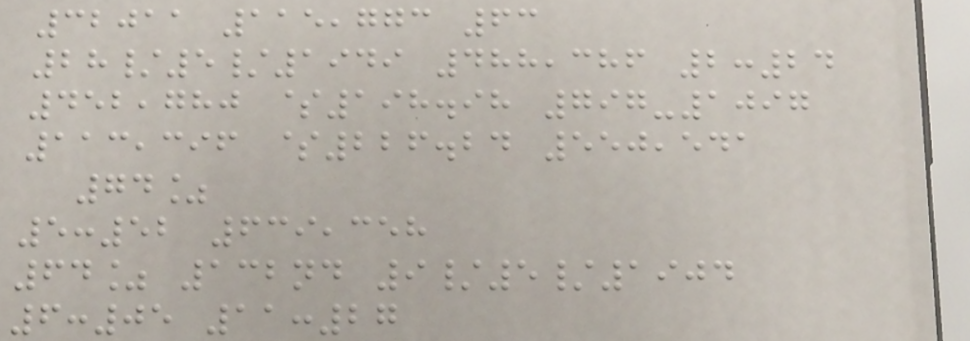32011 115,773 63
28/5/1949 488,386 2:24
452,780 $198.98 797-1097
113,396 $226.24 550,541
74%
5:52 639,358
64% 132nd 9/5/1904
6:05 11:27
